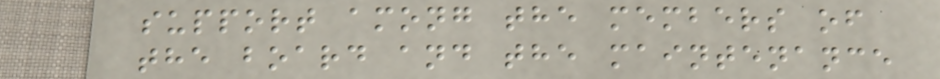support among the members of
the board and the maintenance
